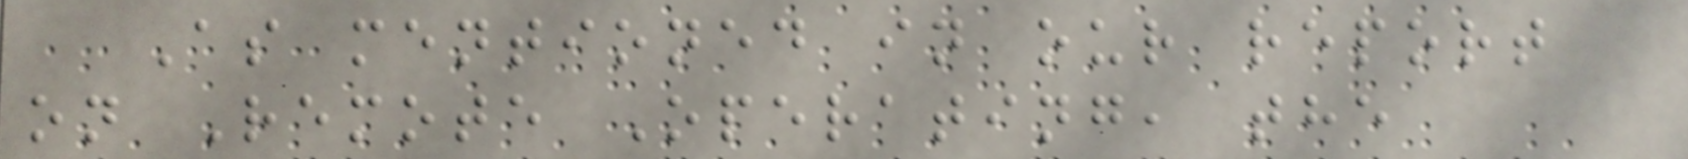As mentioned in our report
on Remote Operating, the
